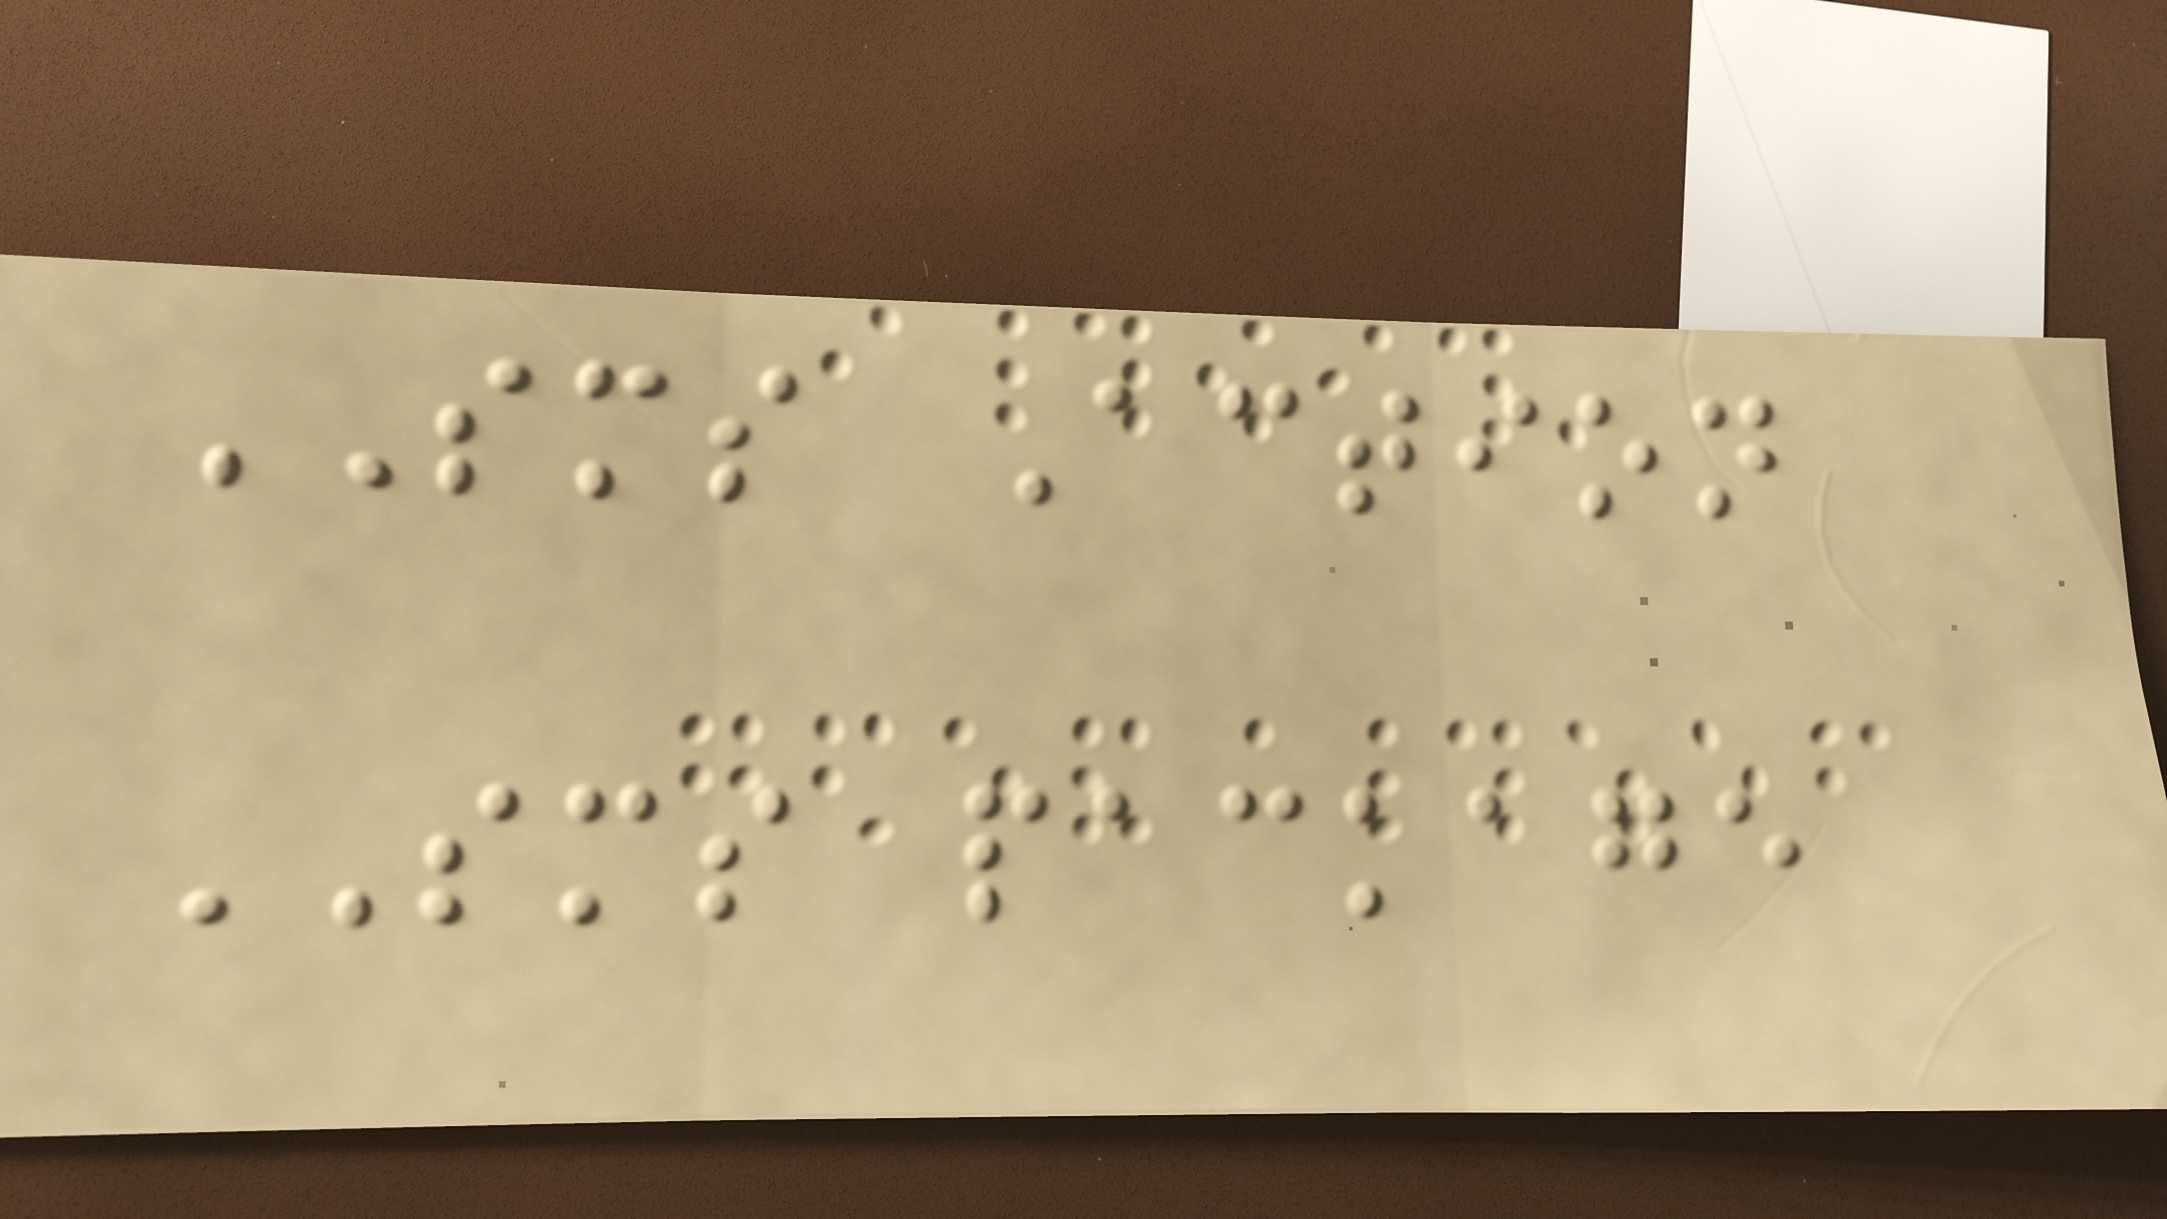SMS Action
SMS package
